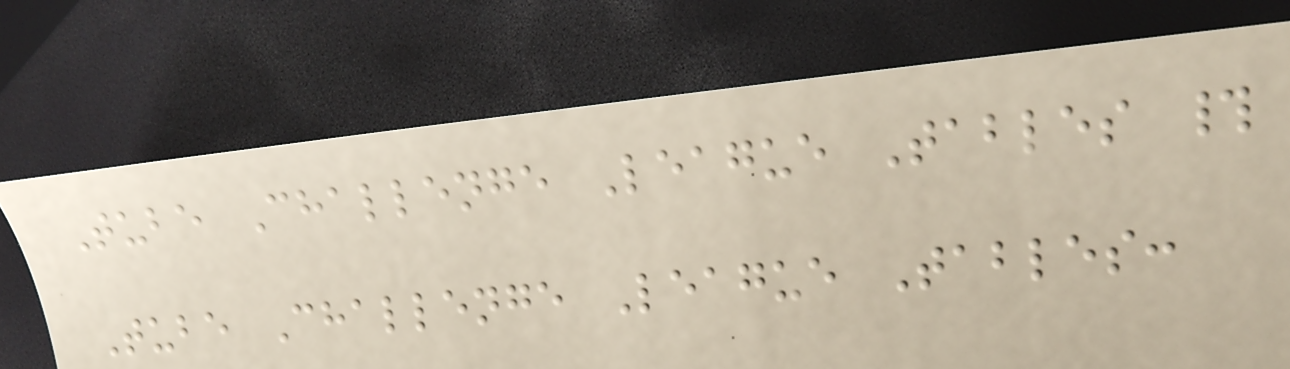Tube Challenge League Tables #
Tube Challenge League Tables:
